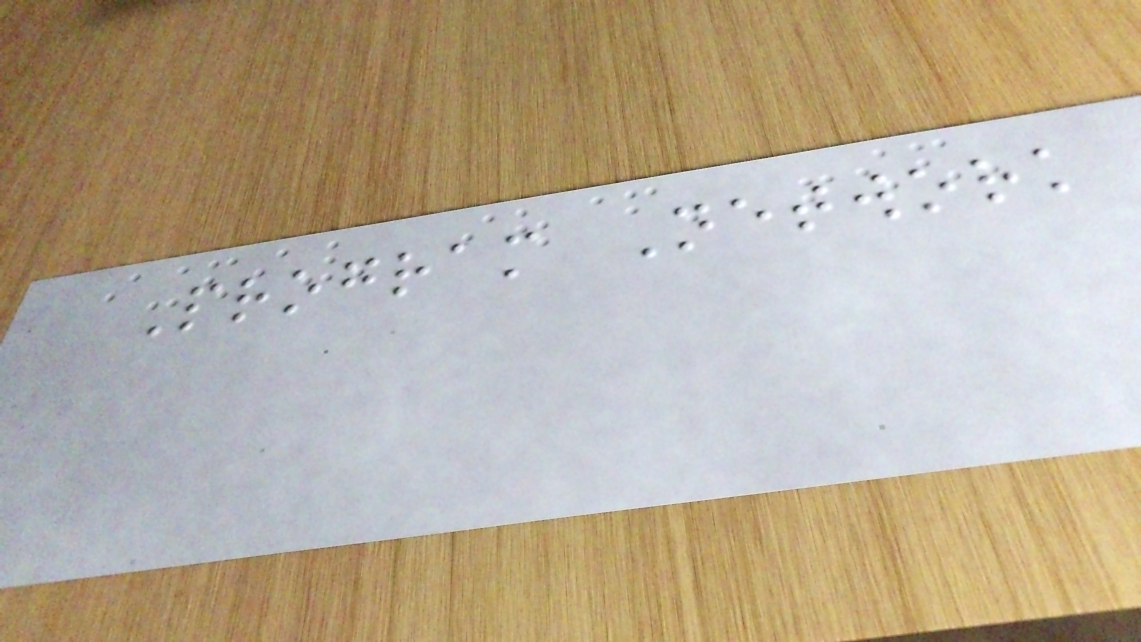Program Network
